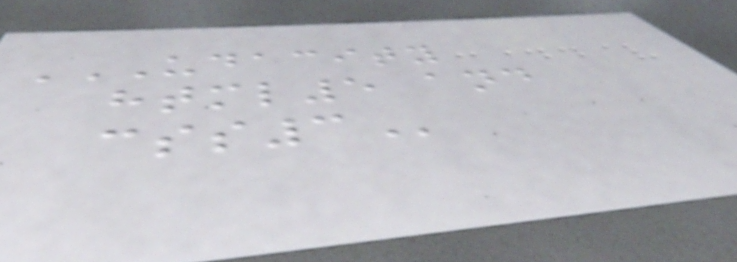UDACITY
HTML5 AND
CSS3
